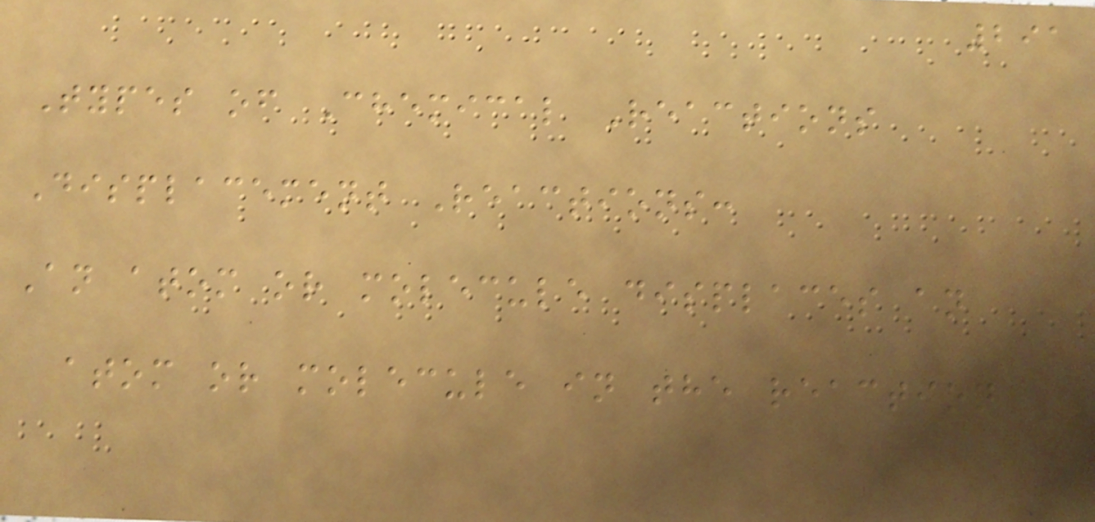291
Types of Chemical Reactions
Displacement Reactions:
An atom or molecule displaces an
atom or molecule in the reaction
